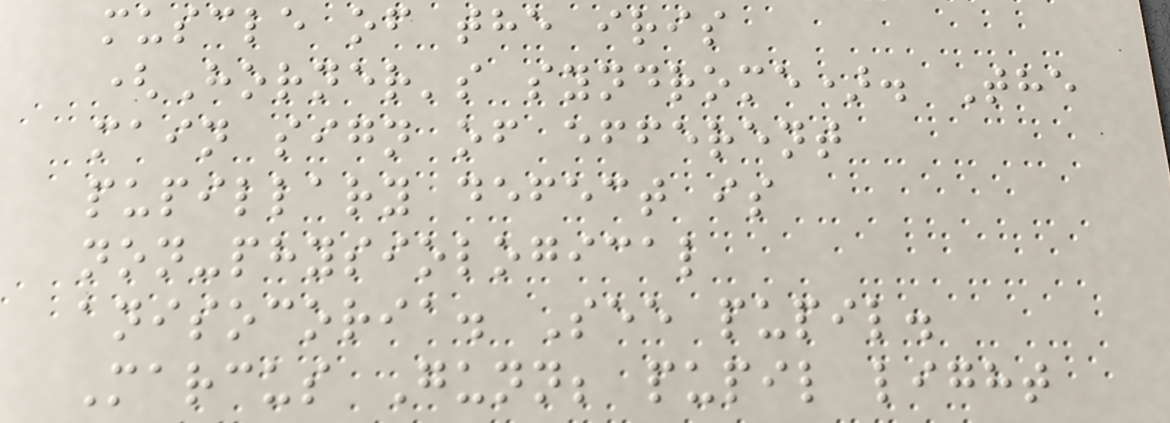muscle of the iris
(Horner's syndrome). The
main sign of efferent
pupillary defect is
non-physiological
anisocoria. See pupil.
Marcus Gunn; pupil light
